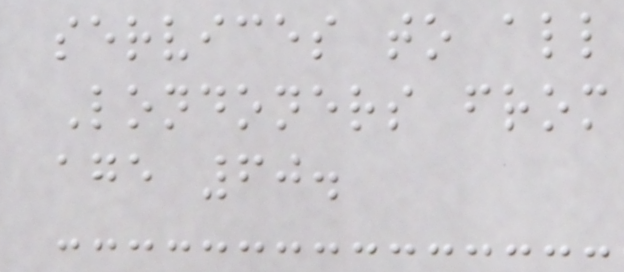services to all
Londoners from
age 60.
